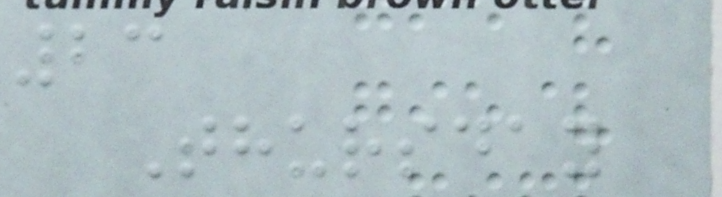23
Thursday
